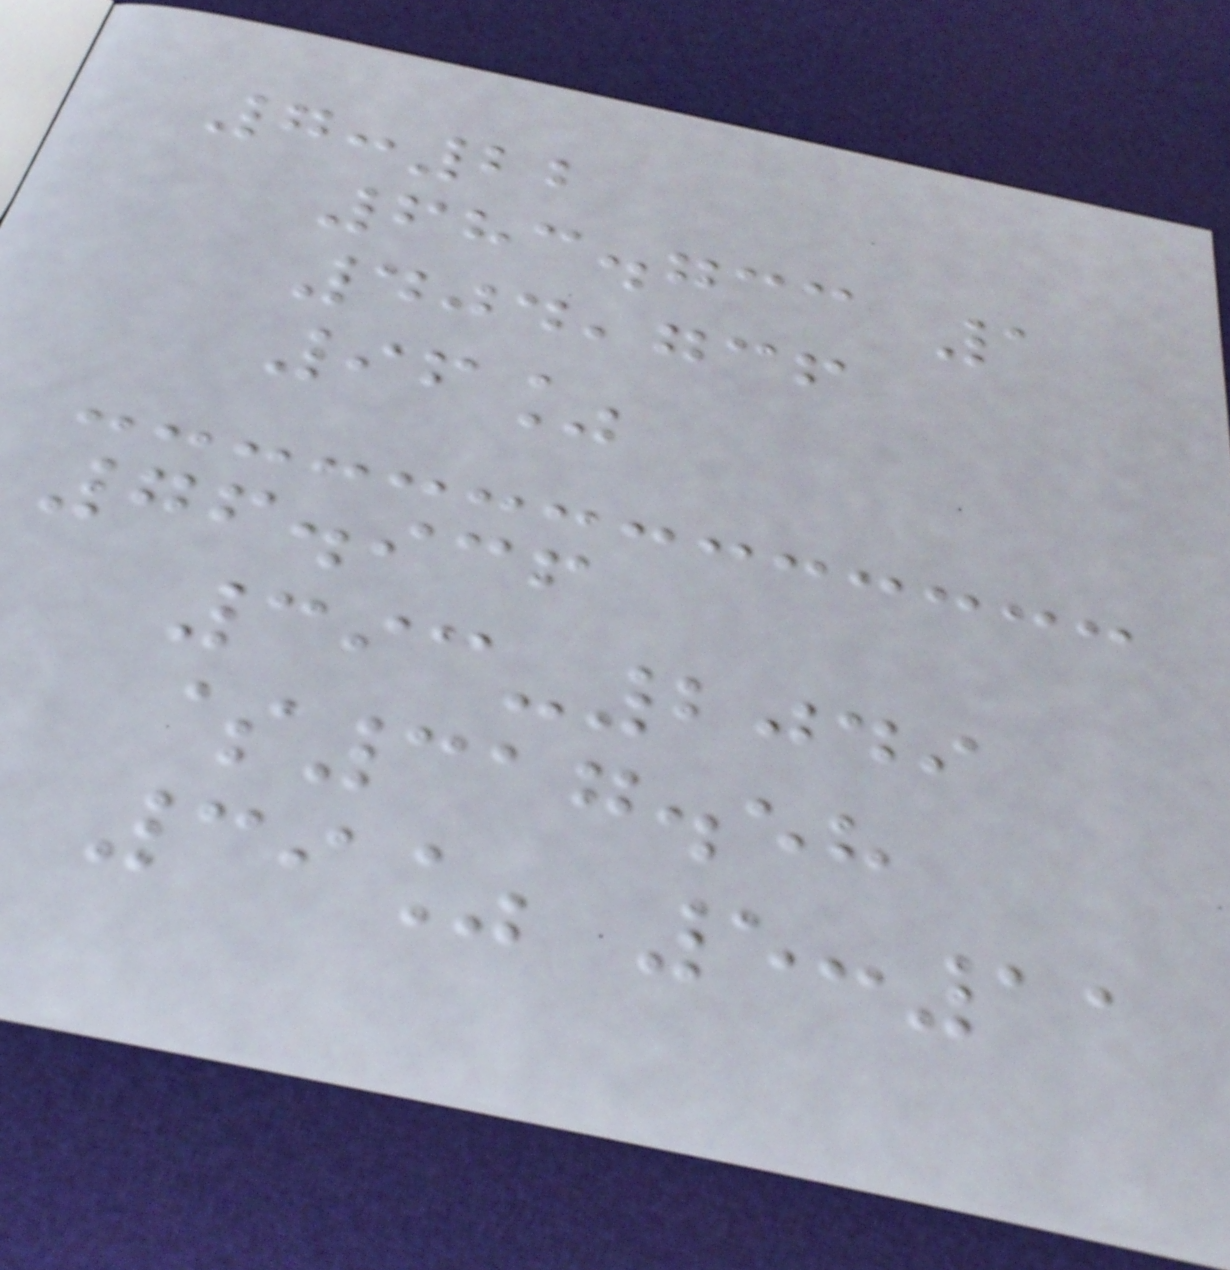7:22
683.733 1
404,736
96%
76.936
393-2049
$317.58
39% 5:11
